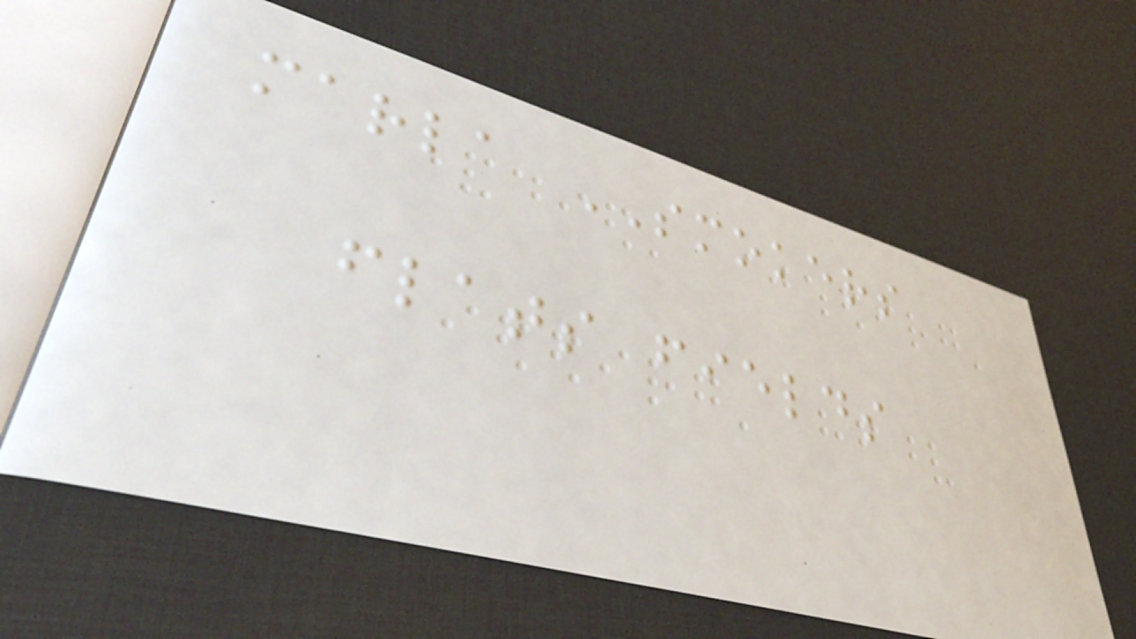marla SMOKERS
flats fields
